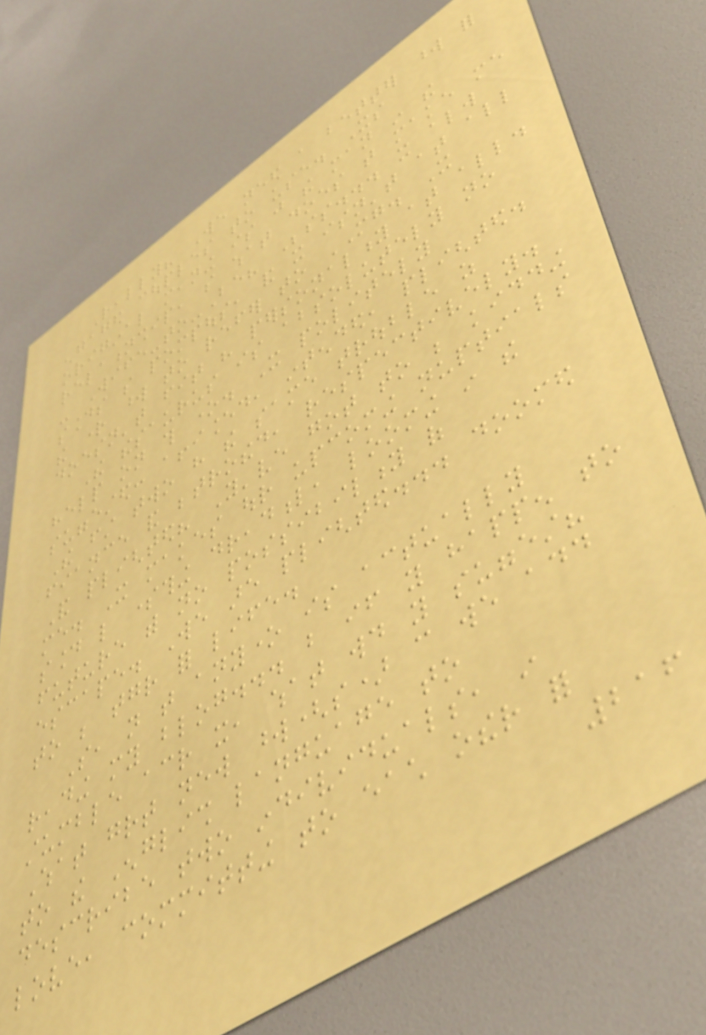Really? We need a better word for
engaged couples to use. Its
original meaning is just the man in the
relationship, so what does that make me
- Wife-to-Be? Besides... it always
sounds so pompous, and it isn't at all
the right word to refer to MG. It
doesn't fit his personality at all.
The thesaurus is absolutely no
help on this one. It politely
suggested: affianced, intended, plighted.
The first two have the same trouble as
fiance and betrothed, respectively.
And plighted? You've got to be kidding
me. It makes our upcoming nuptials
sound like something dreadful, looming in the
future with no possibility of
escape. We are plighted... doomed
to be together for life.
So, not that anyone is actually
reading my blog... but if you happen to
stumble across it, what would you suggest?
What great new word(s) can we add
to the English language to
describe two individuals, in
love, committing to each other for
216
